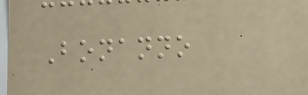Bonanno
